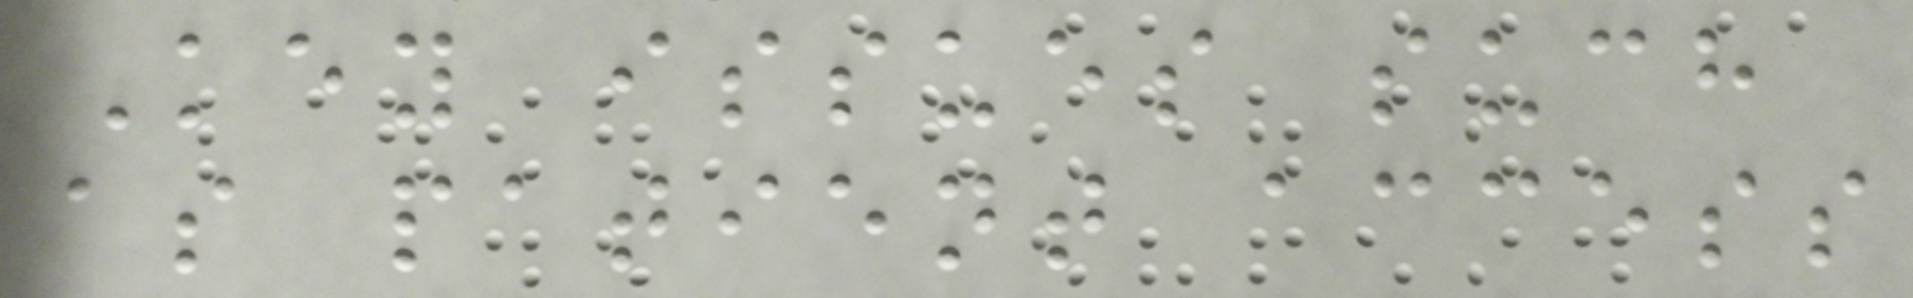Key issues such
as patient access
